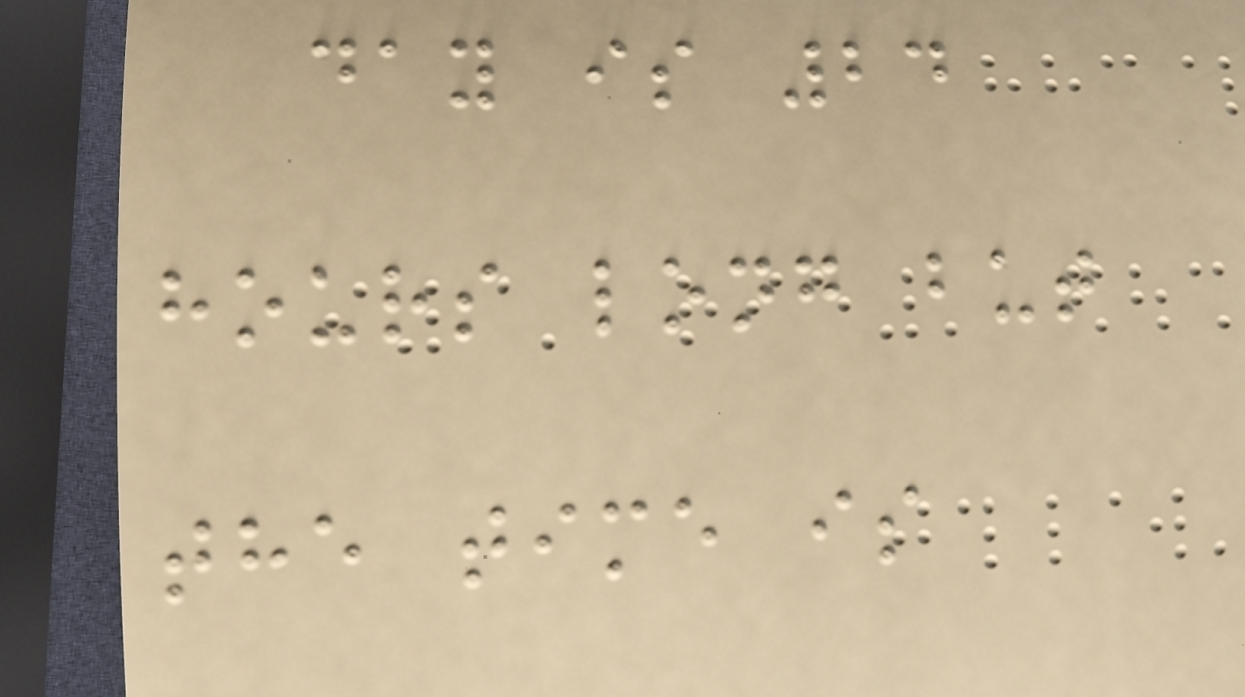day is 24
hours long but
the time is
